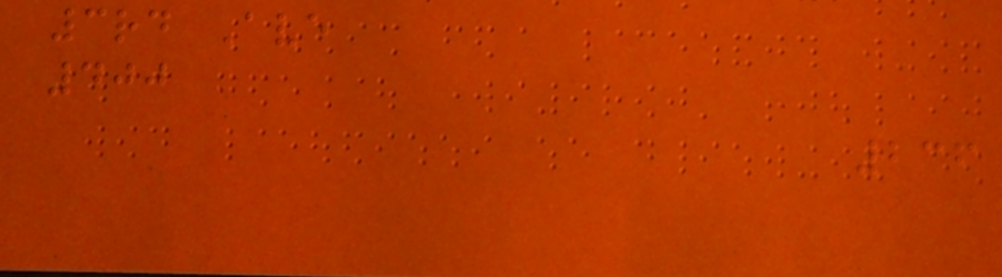3rd Ave
400
236
